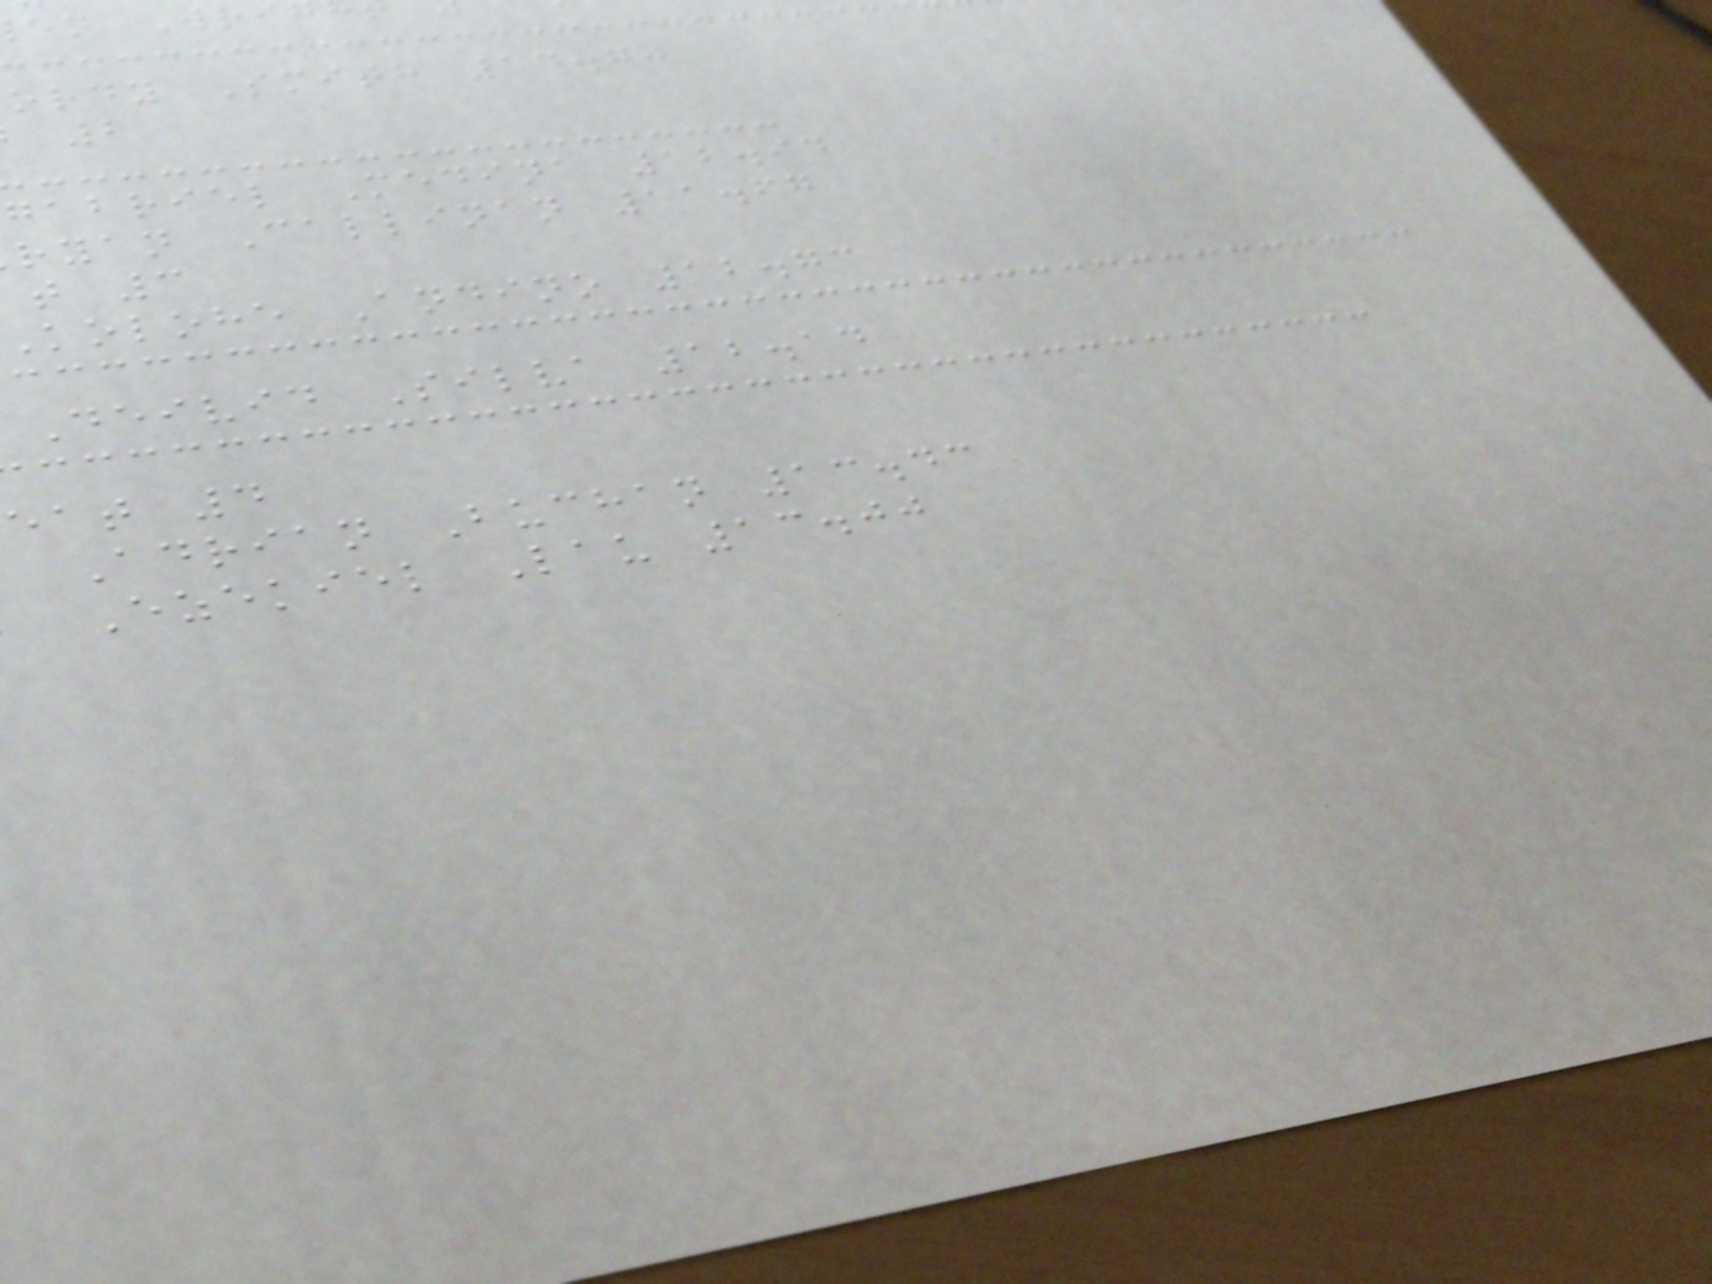en Wr
ordy Smith 14.70
gabriel Medina 12.94
ryan Callinan 11.67
t 3
kolohe Andino 12.73
Deivid Silva 12.14
eat 4
Adrian Buchan 13.43
Ezekiel Lau 13.00
